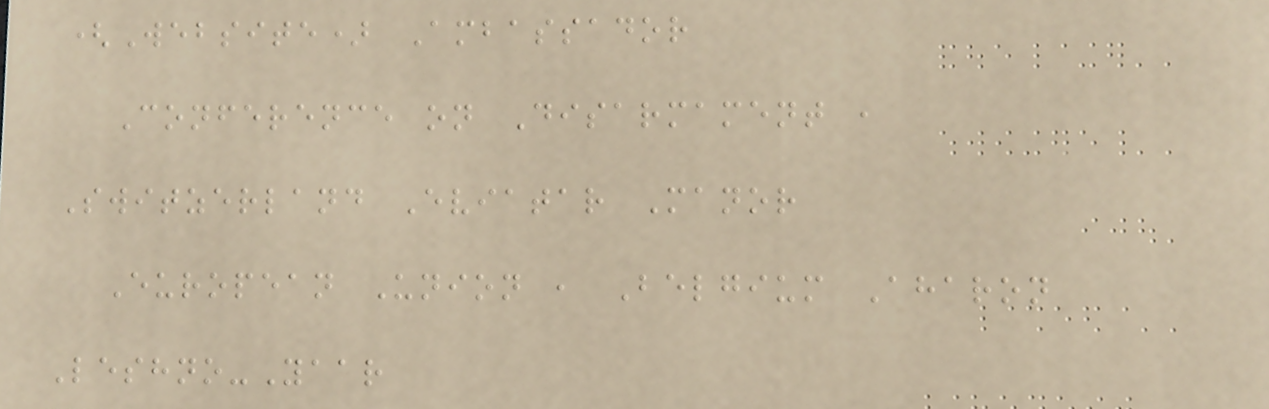(Website) Ambassador
Conference on Disarmament ,
Switzerland Eviatar Manor
European Union , Belgium Aharon
Leshno-Yaar
